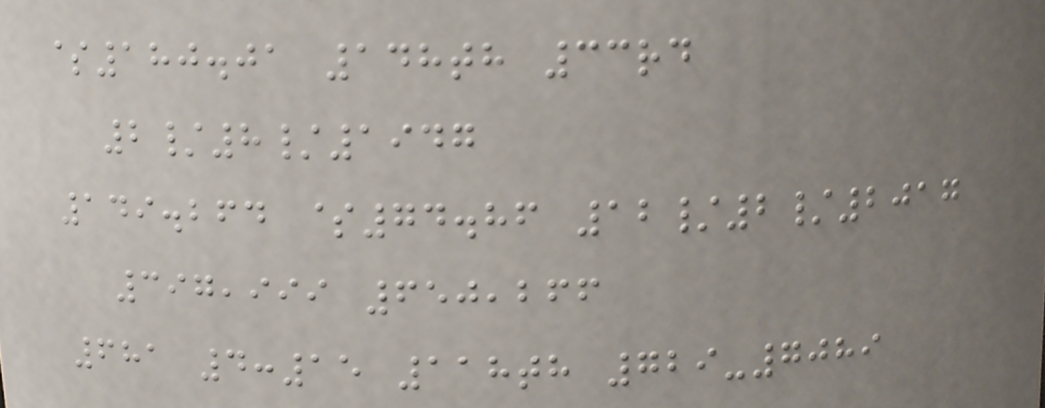$180.01 148th 33rd
2/8/1947
149.264 $74.86 12/2/2017
397,999 650,266
681 4:15 118th 729-7089
